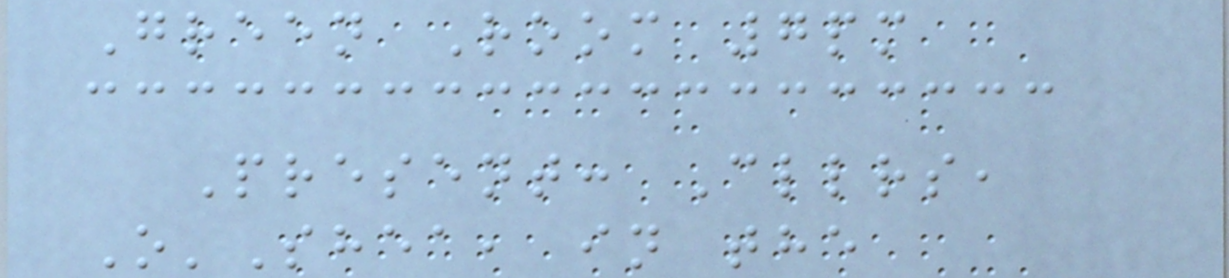Green Room 7pm
Present: Cllrs,
O'Shea, in the
